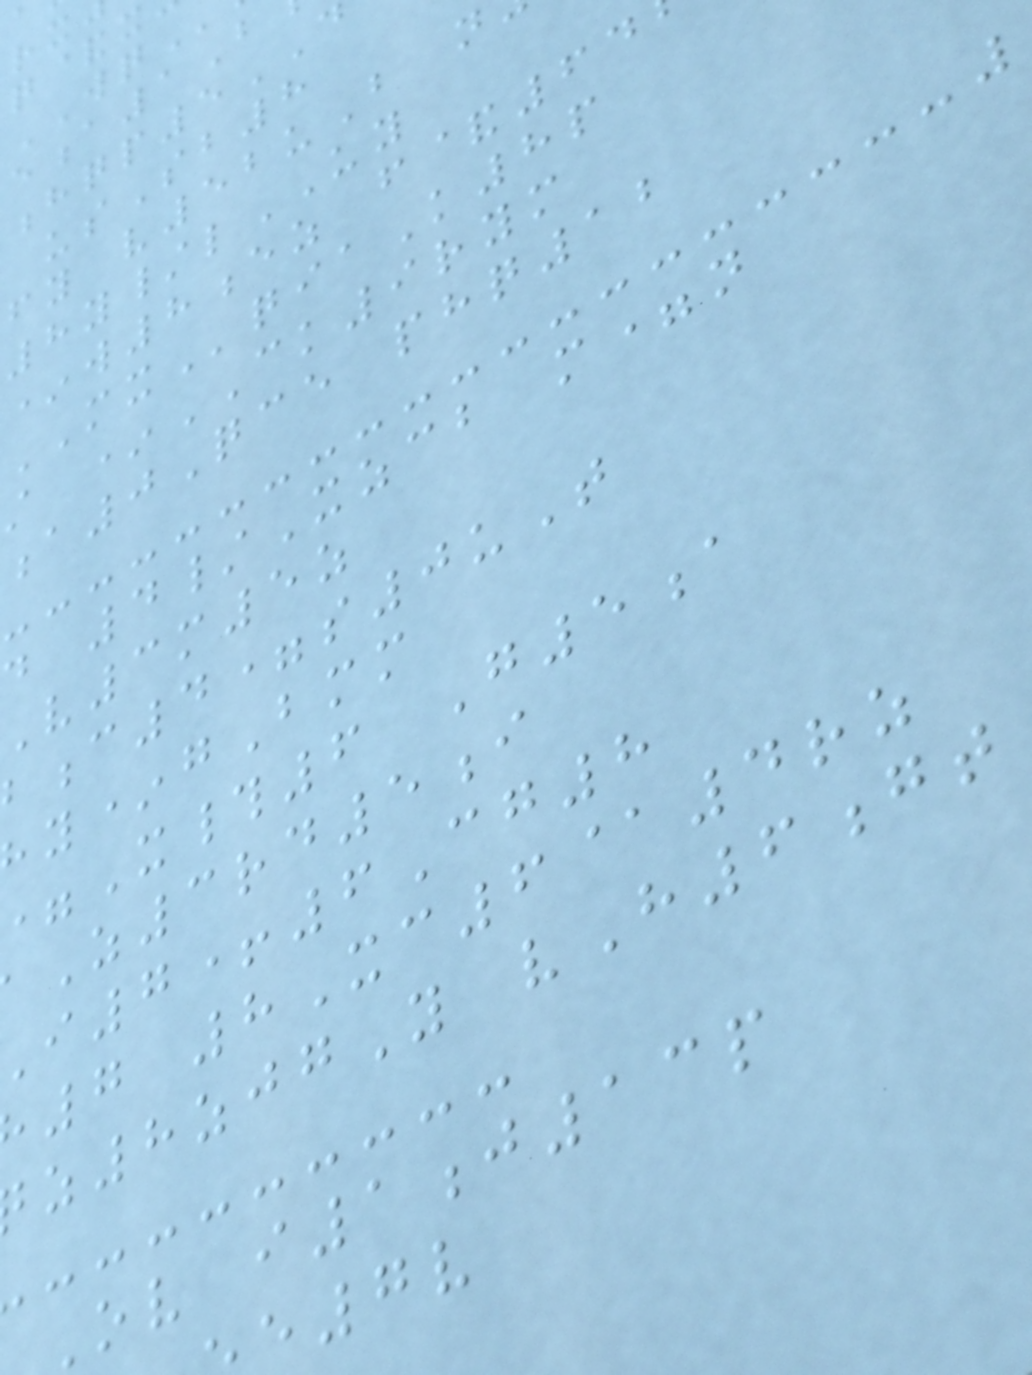usSb8
fy v52uB n
8y/lUY
*w8ez f&64
MXqiaK8p
*CK9rym
a0Qce phq12
d 4/Xzcb m=n
V3m5z
c4=s0uT
y*gBmm
X#6 G5a
Z3rd5i
7+6Cg8
7 8Xc6@4rz
z8zjgY vH6gt
ov i1j13p
e7v
